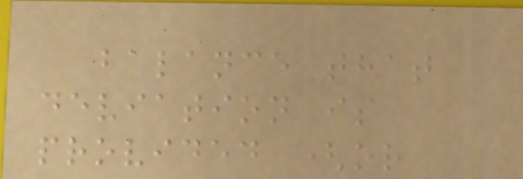balance that
deviation is
provided (or
